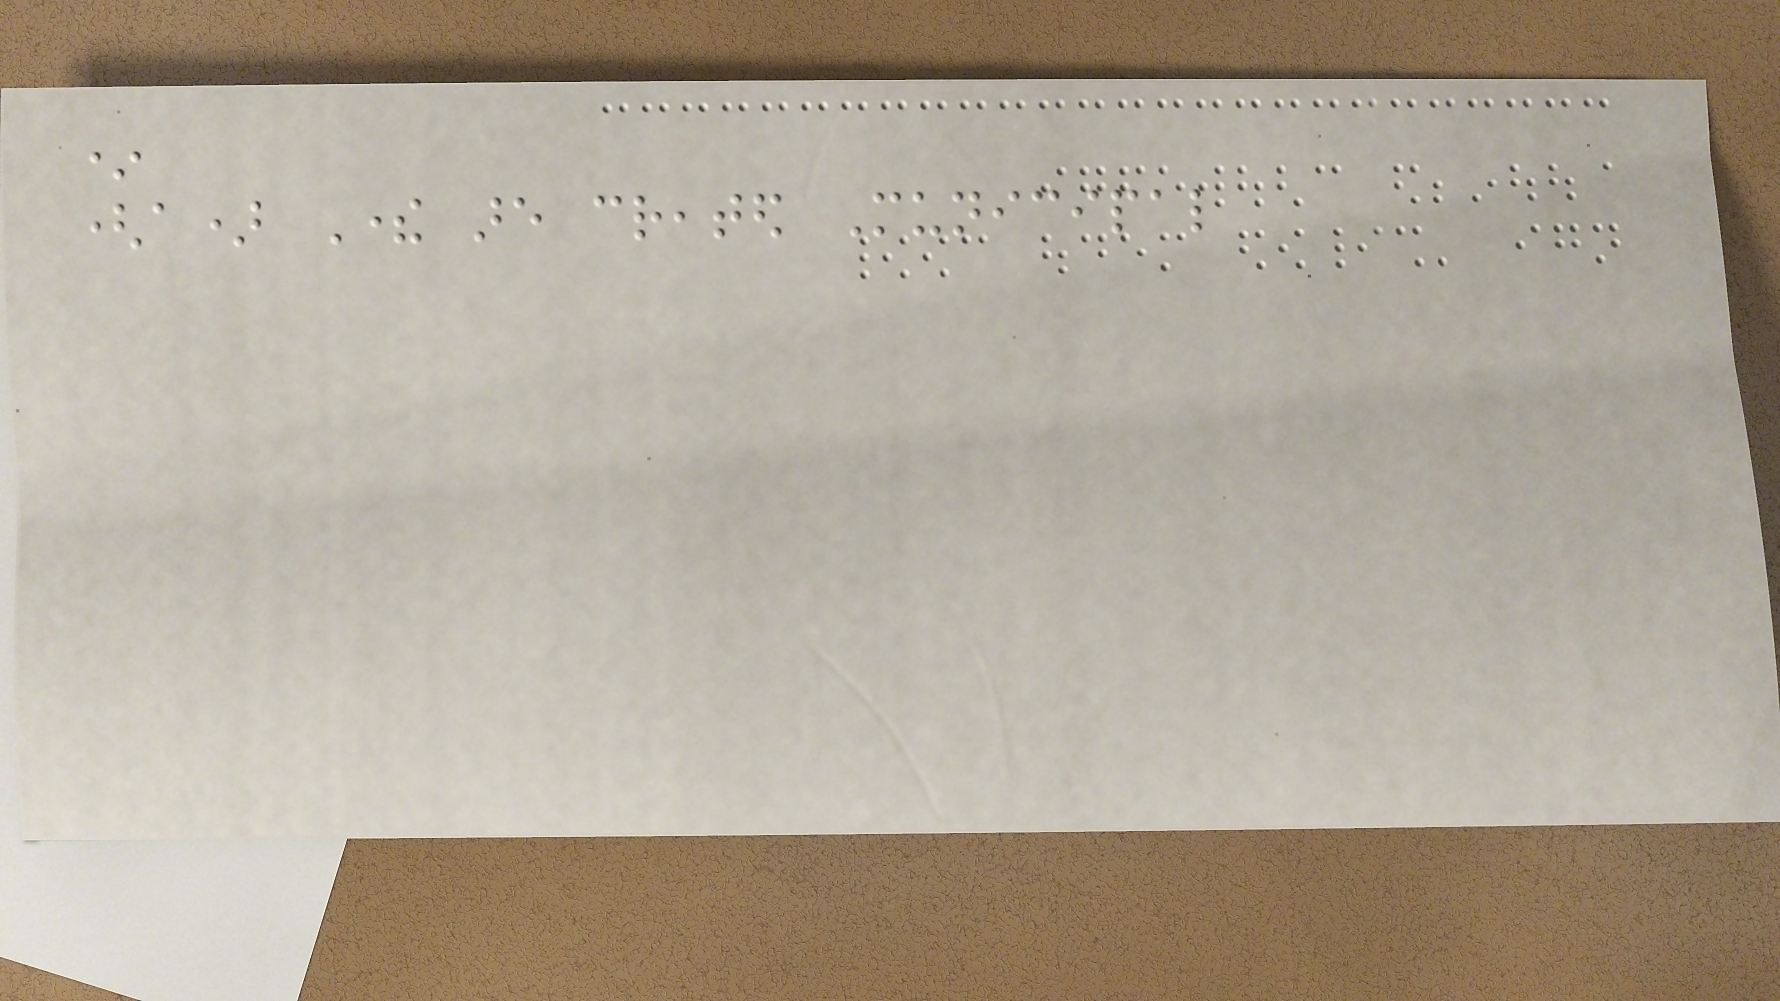*
(a) There are created Municipal
